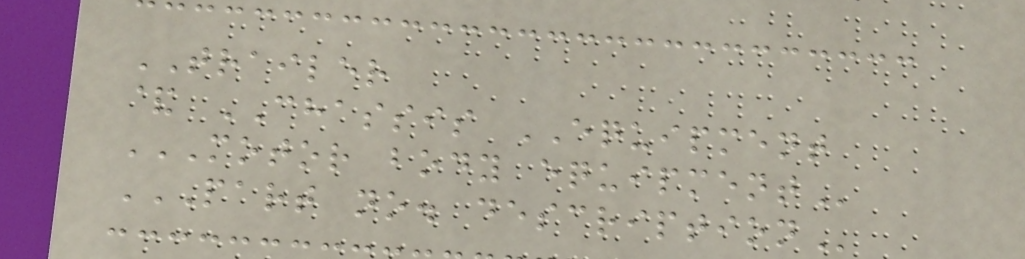TRAILER
& CHASSIS EQUIPMENT
MOTOR BODY EQUIPMENT
PART NO. DESCRIPTION
